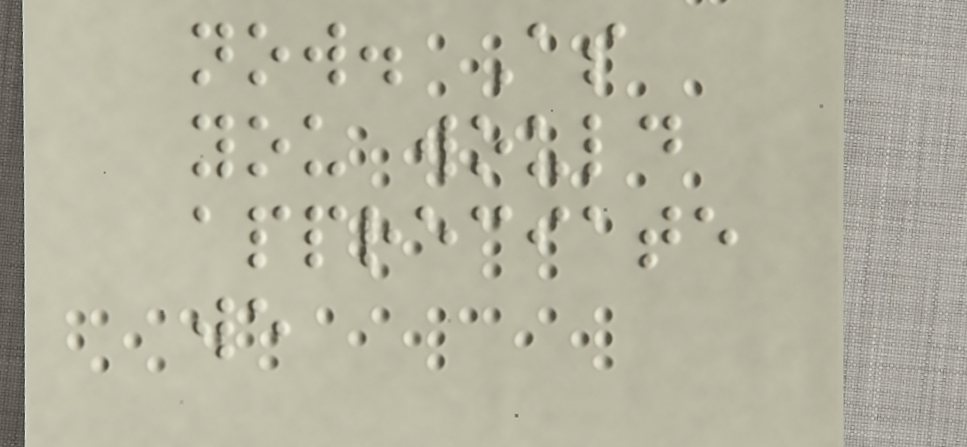now. As
you would
appreciate
we
